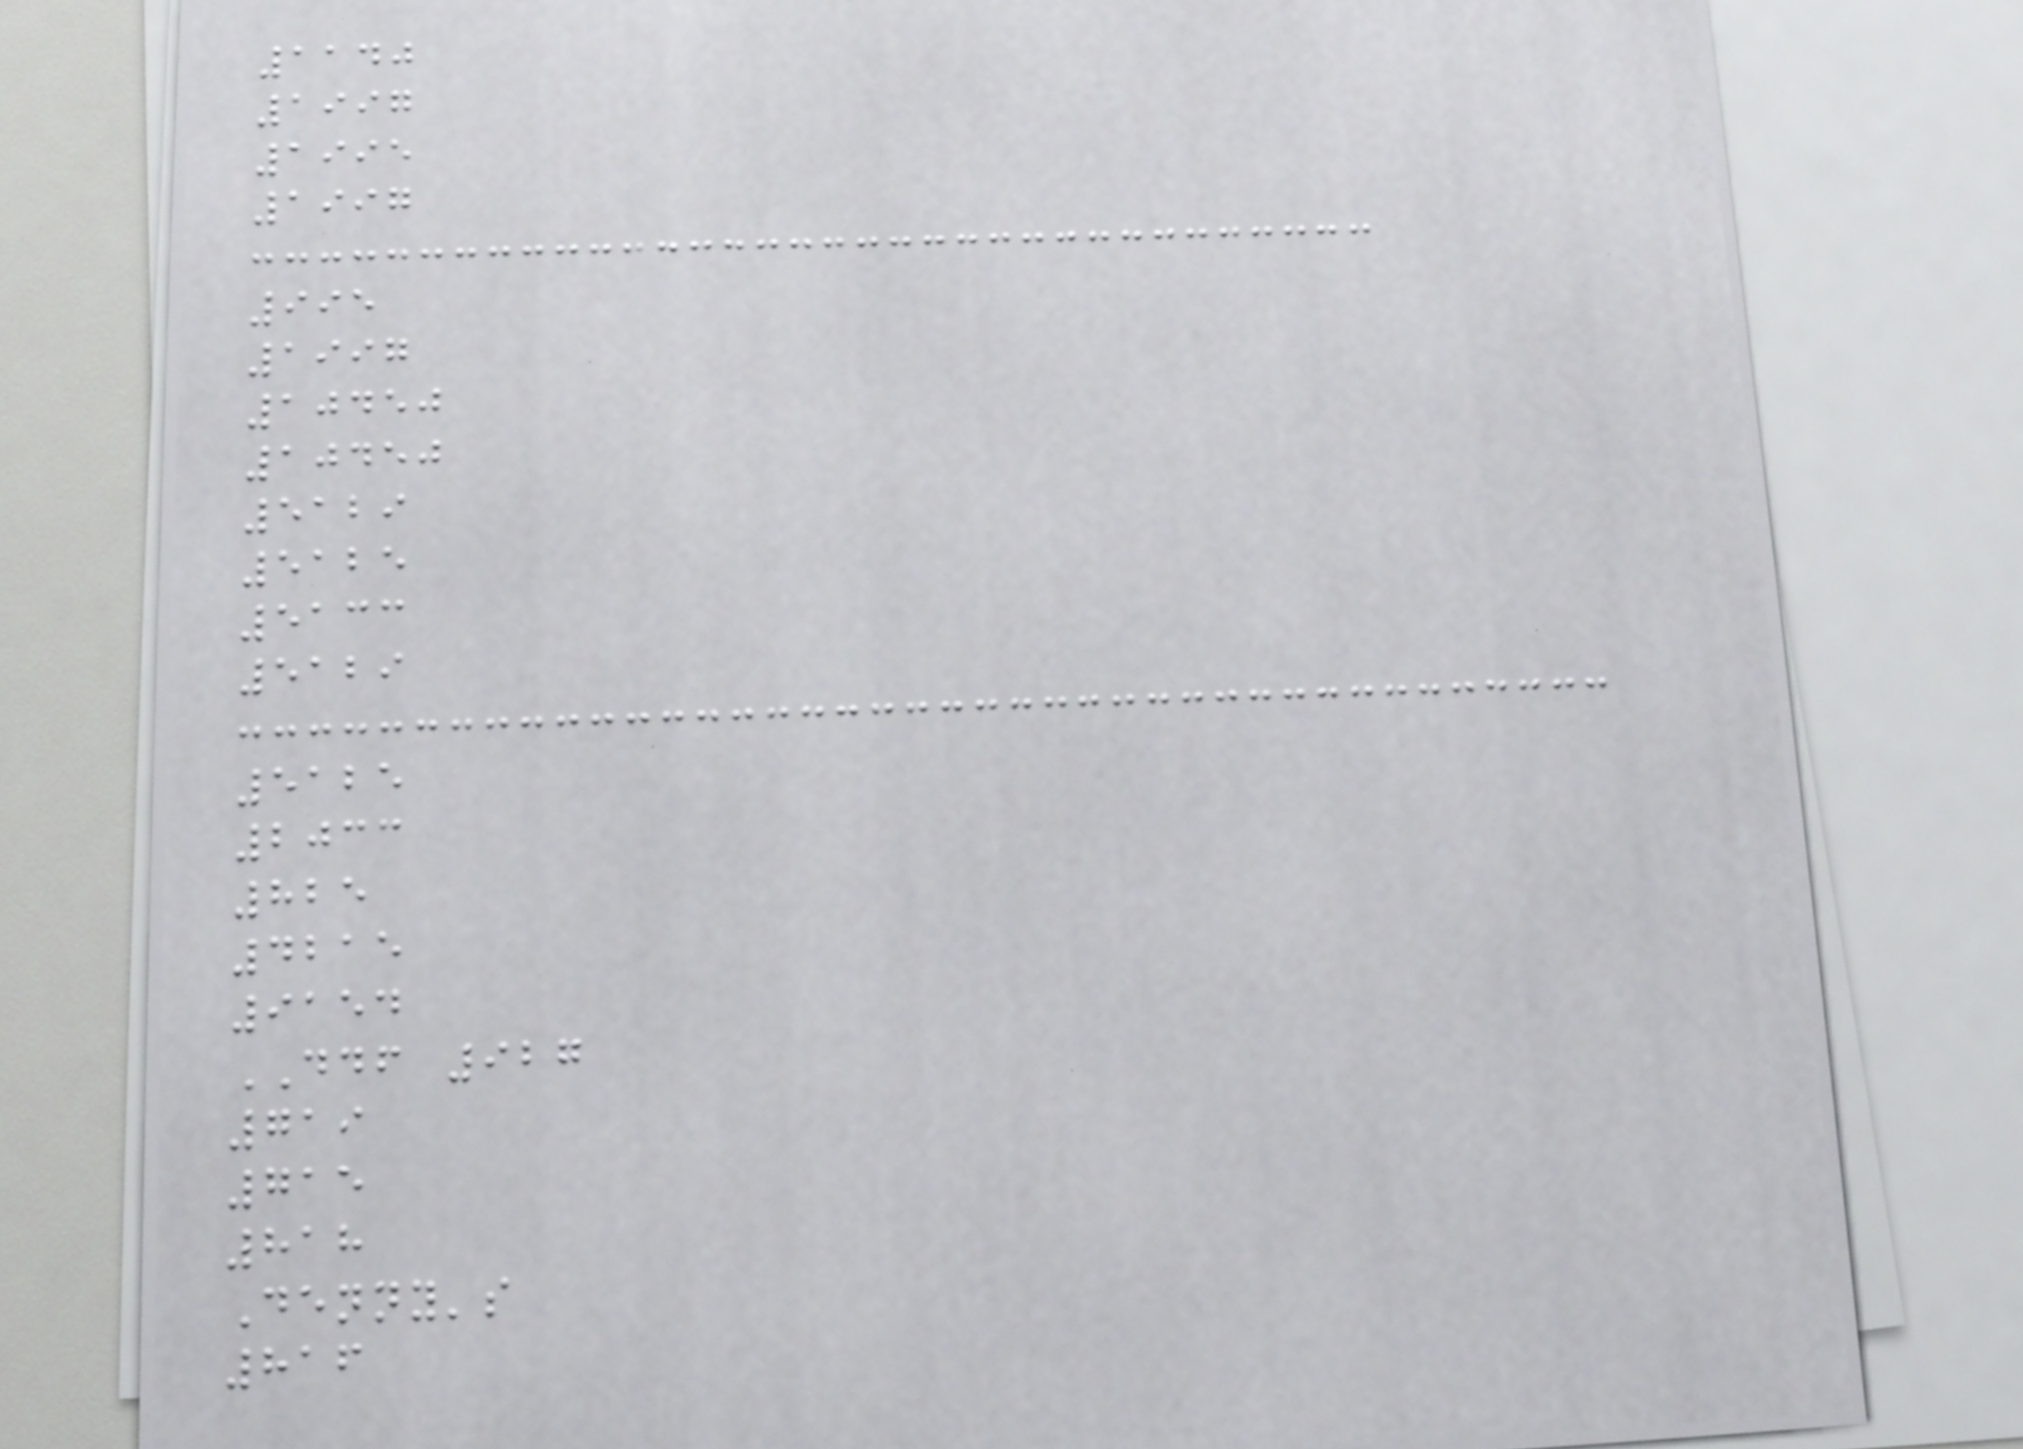1140
1997
1995
1997
995
1997
10450
10450
5129
5125
5133
5129
5125
2033
825
4215
9154
DDF 927
719
715
818
Denny's
816
